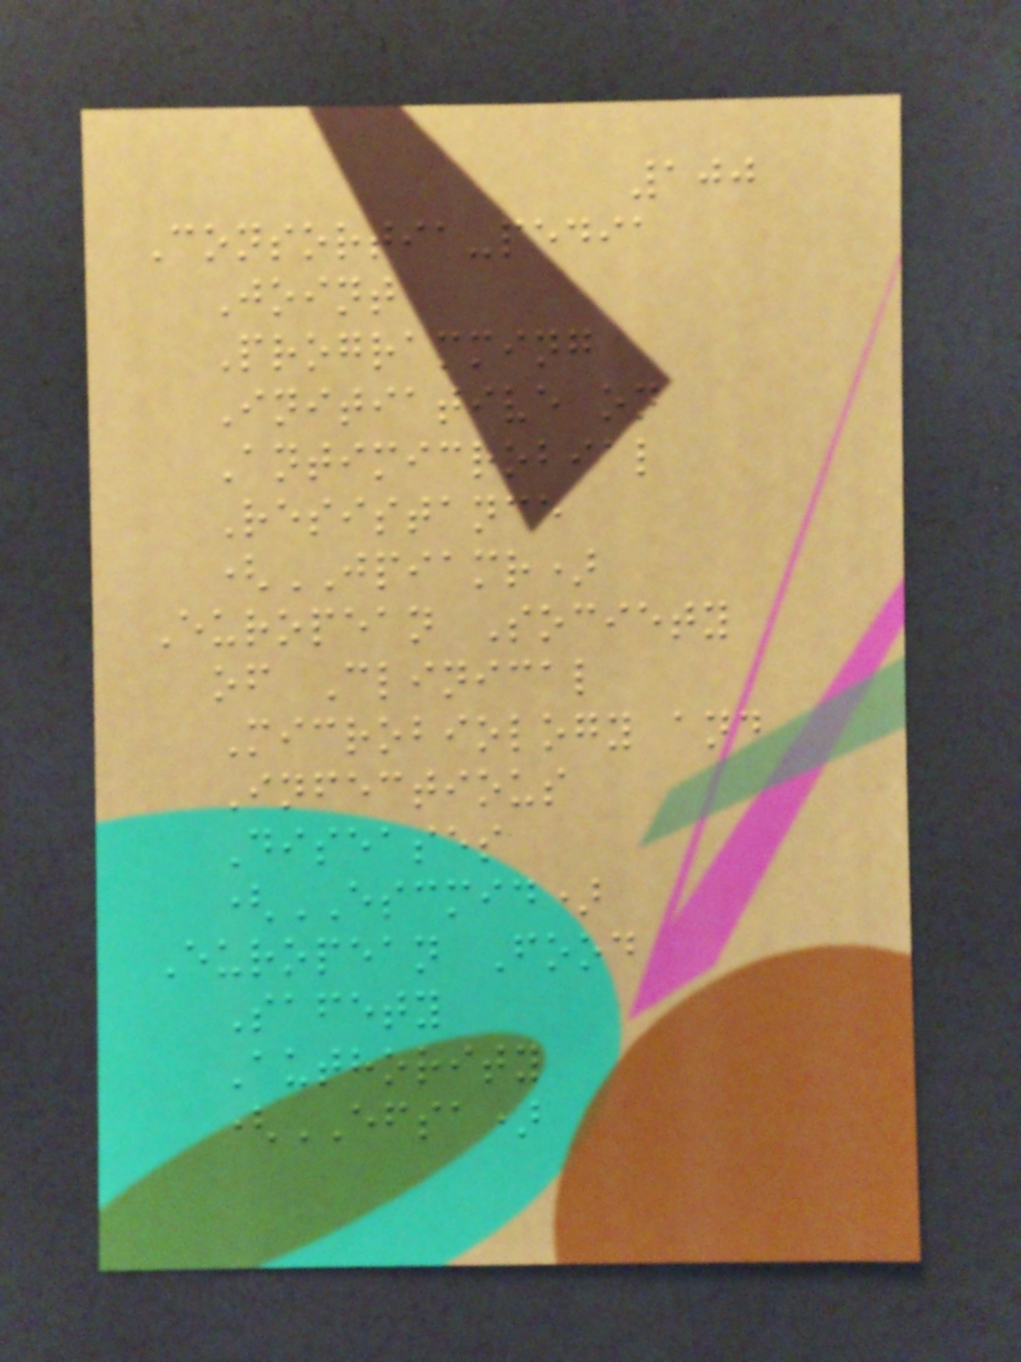100
Consortia-pedia
Joint
Programming
Initiative on
Antimicrobial
Resistance
(JPIAMR)
European Society
of Clinical
Microbiology and
Infectious
Diseases
(ESCMID)
European Food
Safety
Authority
(EFSA)
